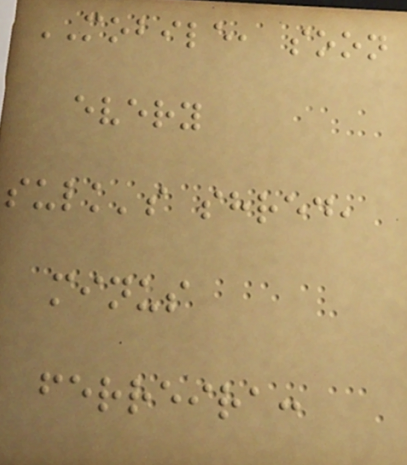MOBILE, soon
every
sulk's shred,
minus
ferreira:
